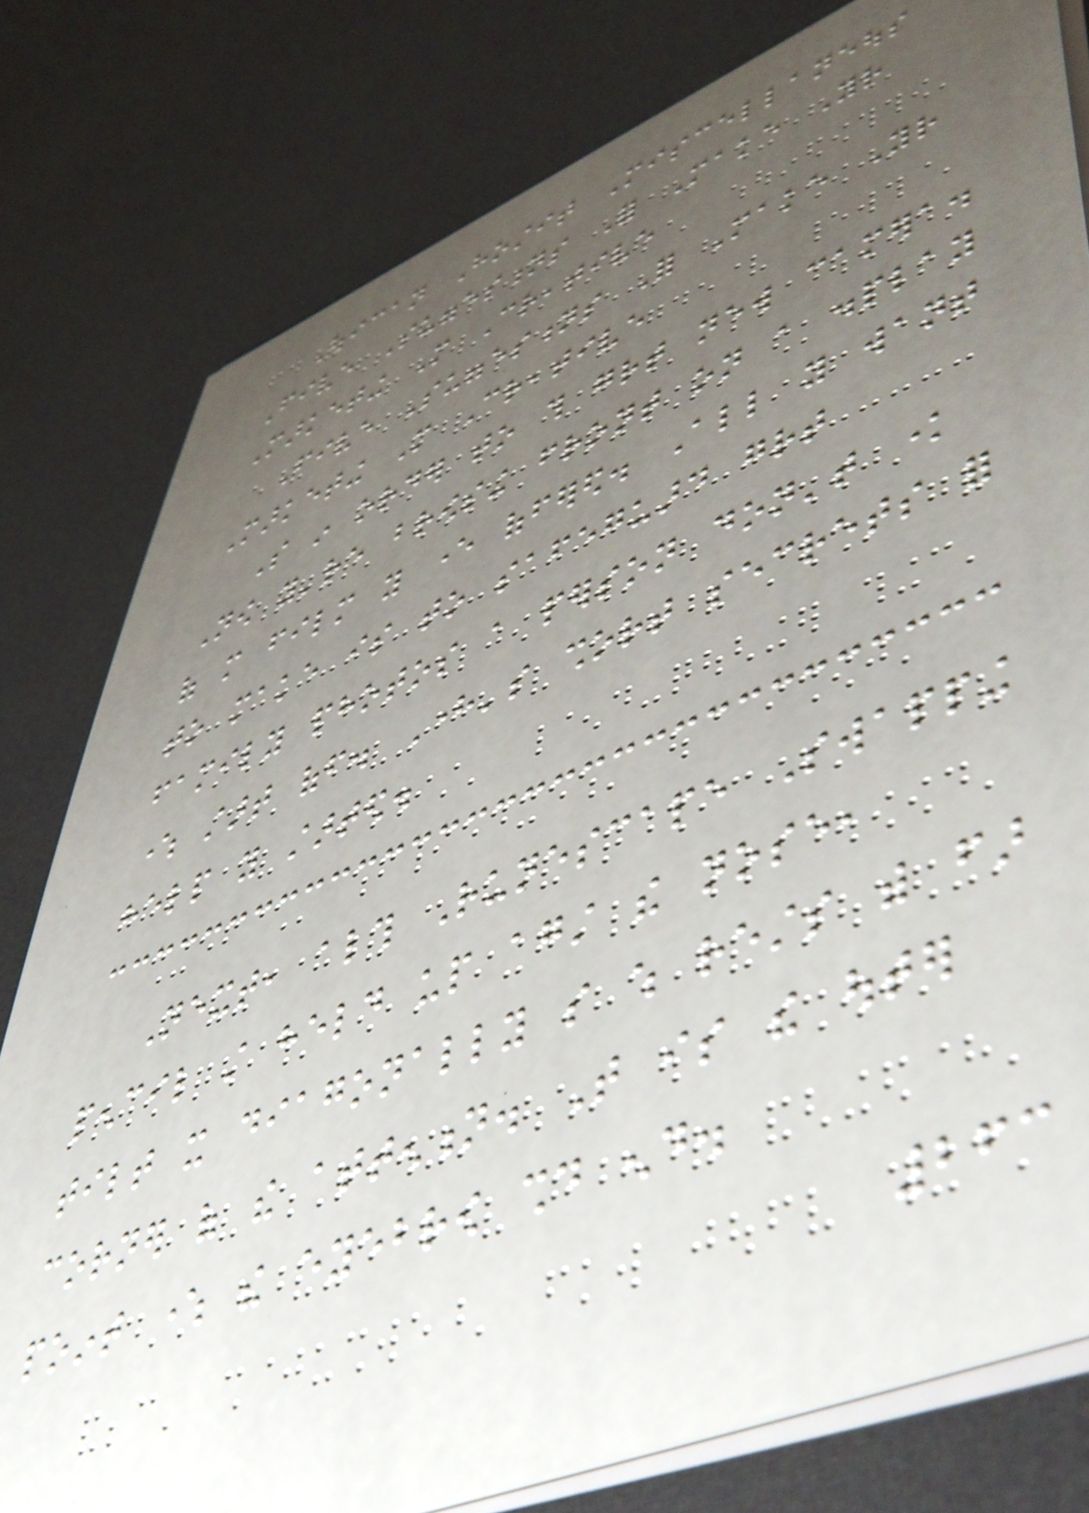Ouican Hostit Miscellaneous
Five Suggestions For Make Your
Marketing More Creative
Five Suggestions For Make Your
Marketing More Creative
So in order to this great new camera.
Now you're browsing front on a display
of more film you ever offered. All you want
to make is to safeguard great
family photos a person don't know
where start off. Here's short secrets for
help you started.
Next, although Runescape Swapping
pencil still held up against the nose,
tilt it diagonally so which rests with far
corner of the attention. That is the outer
point where the eyebrow should end.
263
